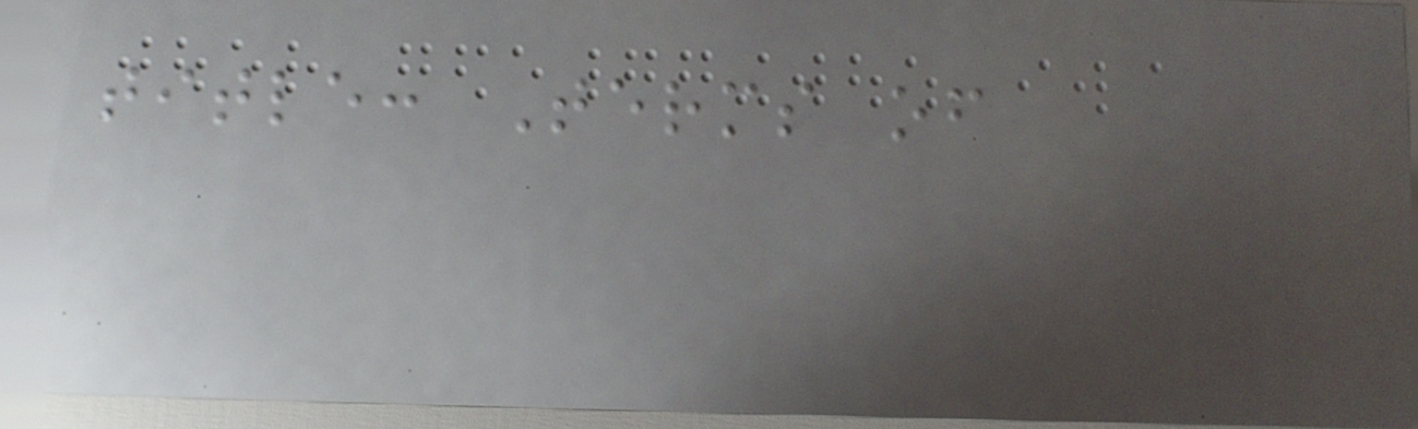title: Terms of
